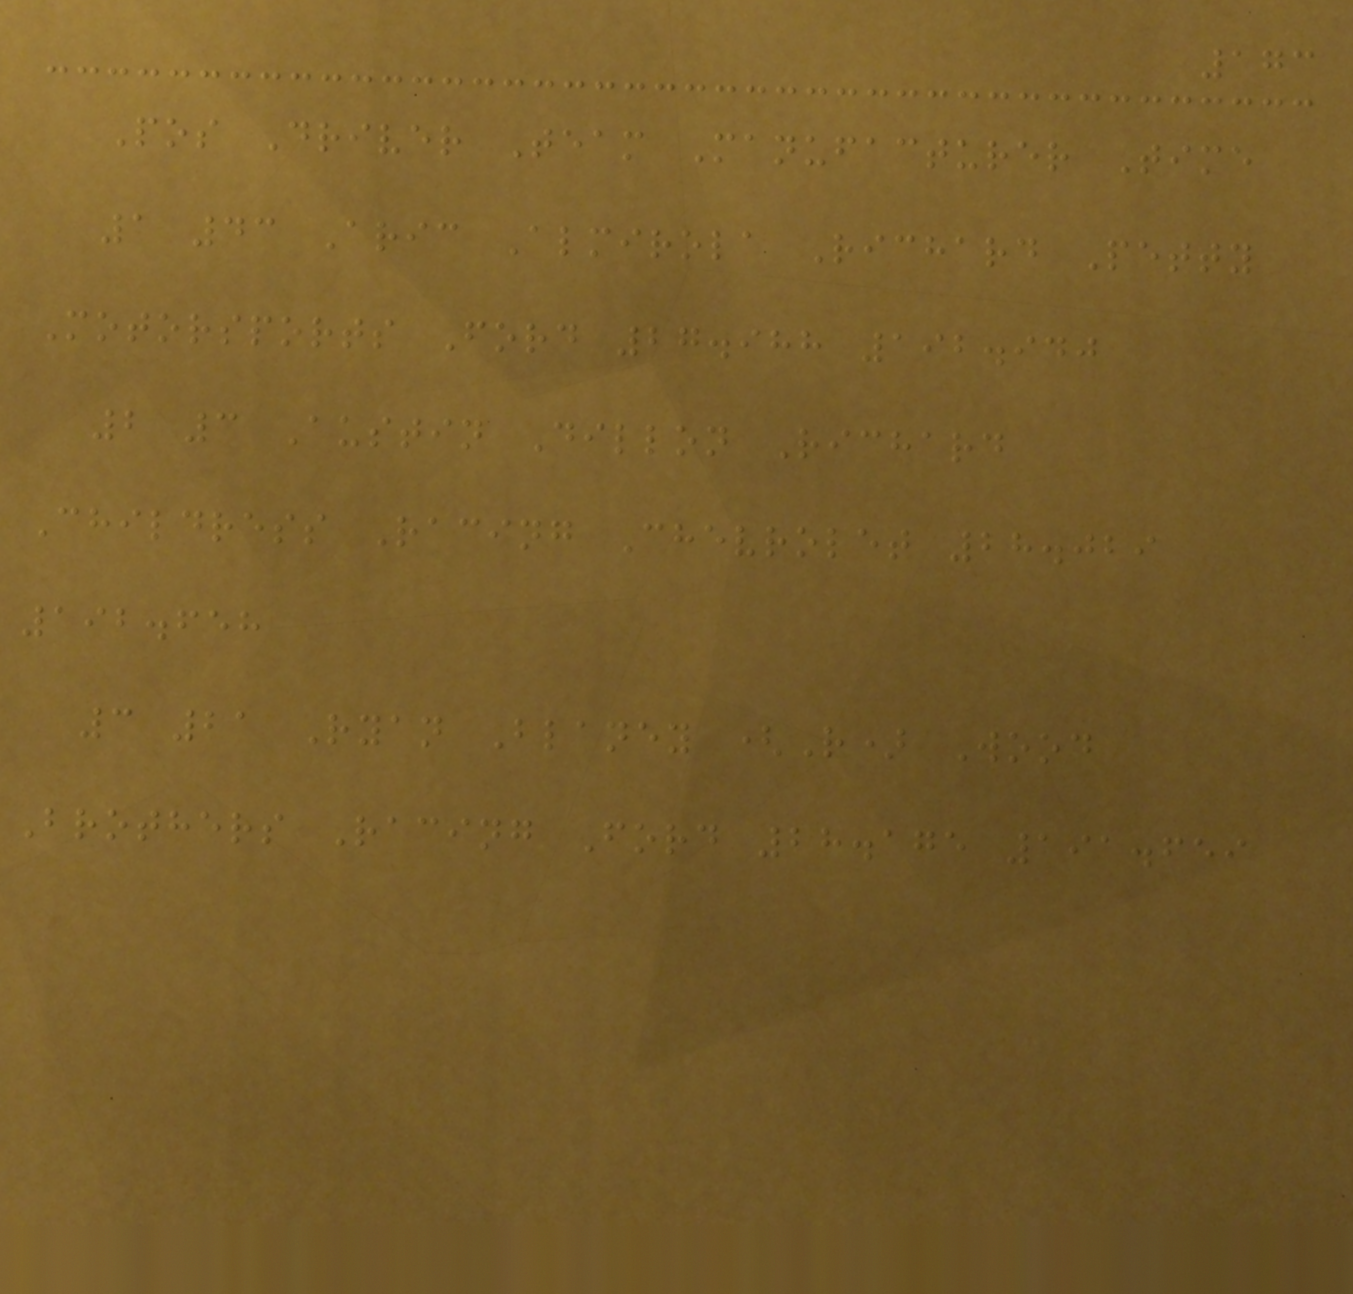173
Pos Driver Team Manufacturer Time
1 43 Aric Almirola Richard Petty
Motorsports Ford 27.988 192.940
2 3 Austin Dillon Richard
Childress Racing Chevrolet 28.029
192.658
3 21 Ryan Blaney (R) Wood
Brothers Racing Ford 28.175 191.659
